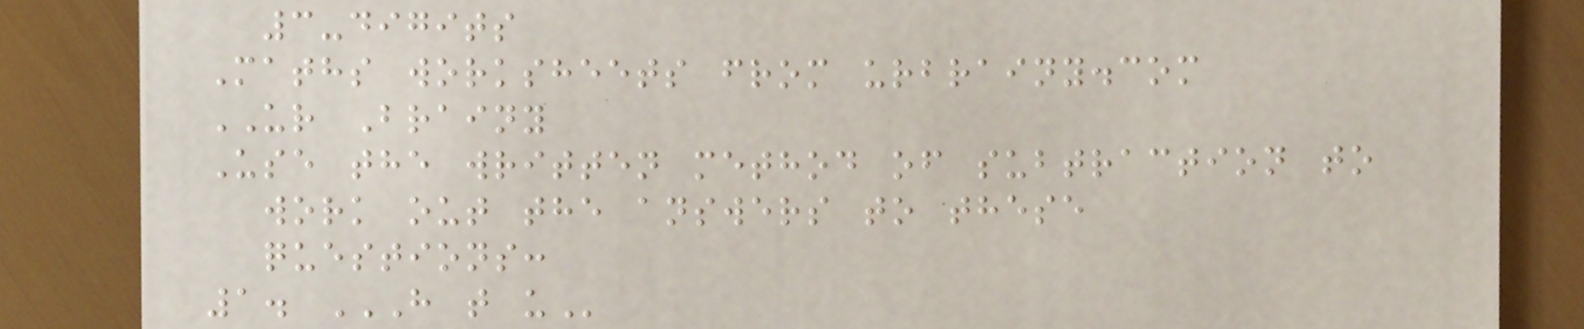3-digits
Maths worksheets from urbrainy.com
UR Brainy
Use the written method of subtraction to
work out the answers to these
questions:
1. H T U
